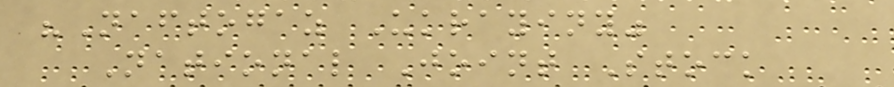"Naftogaz Ukrayiny"
National Joint Stock
